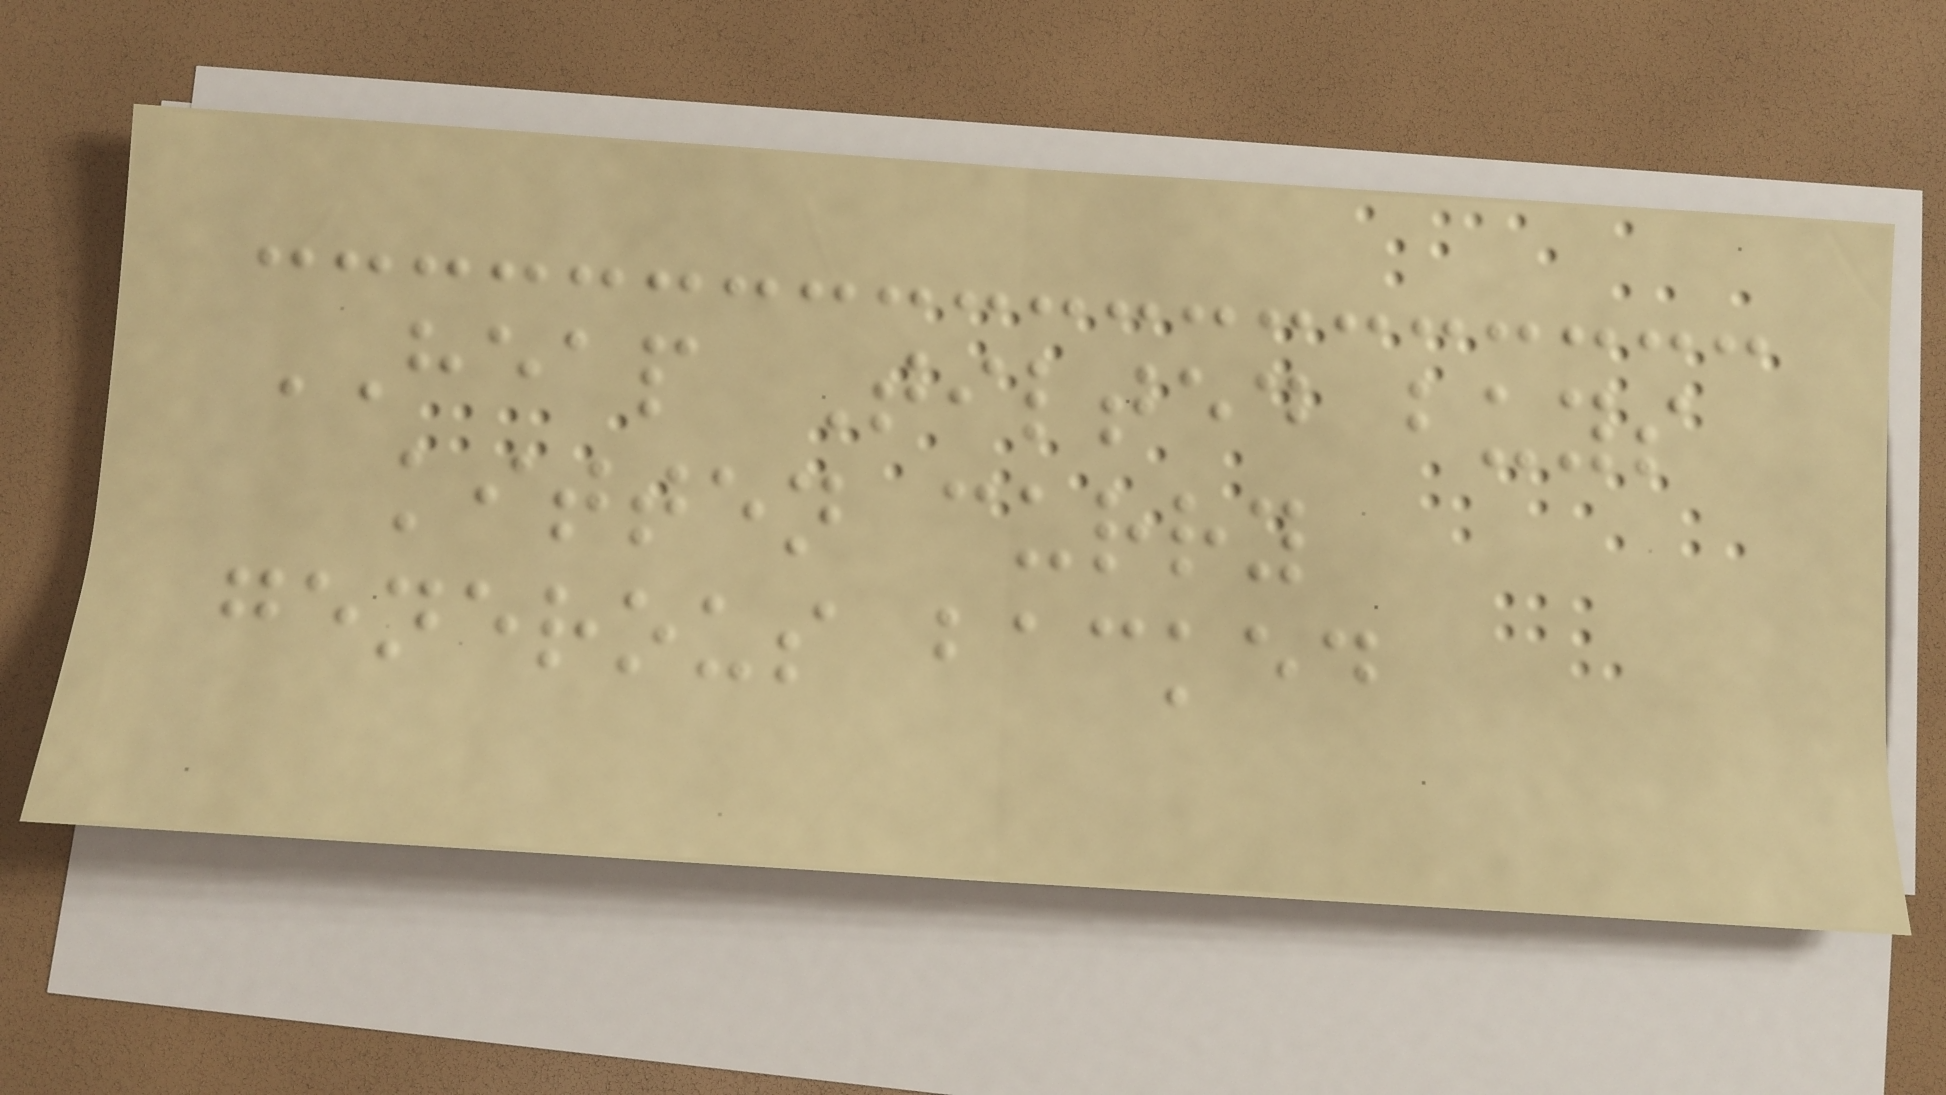HEAP Tilted buys
kitten curry
generous backed
